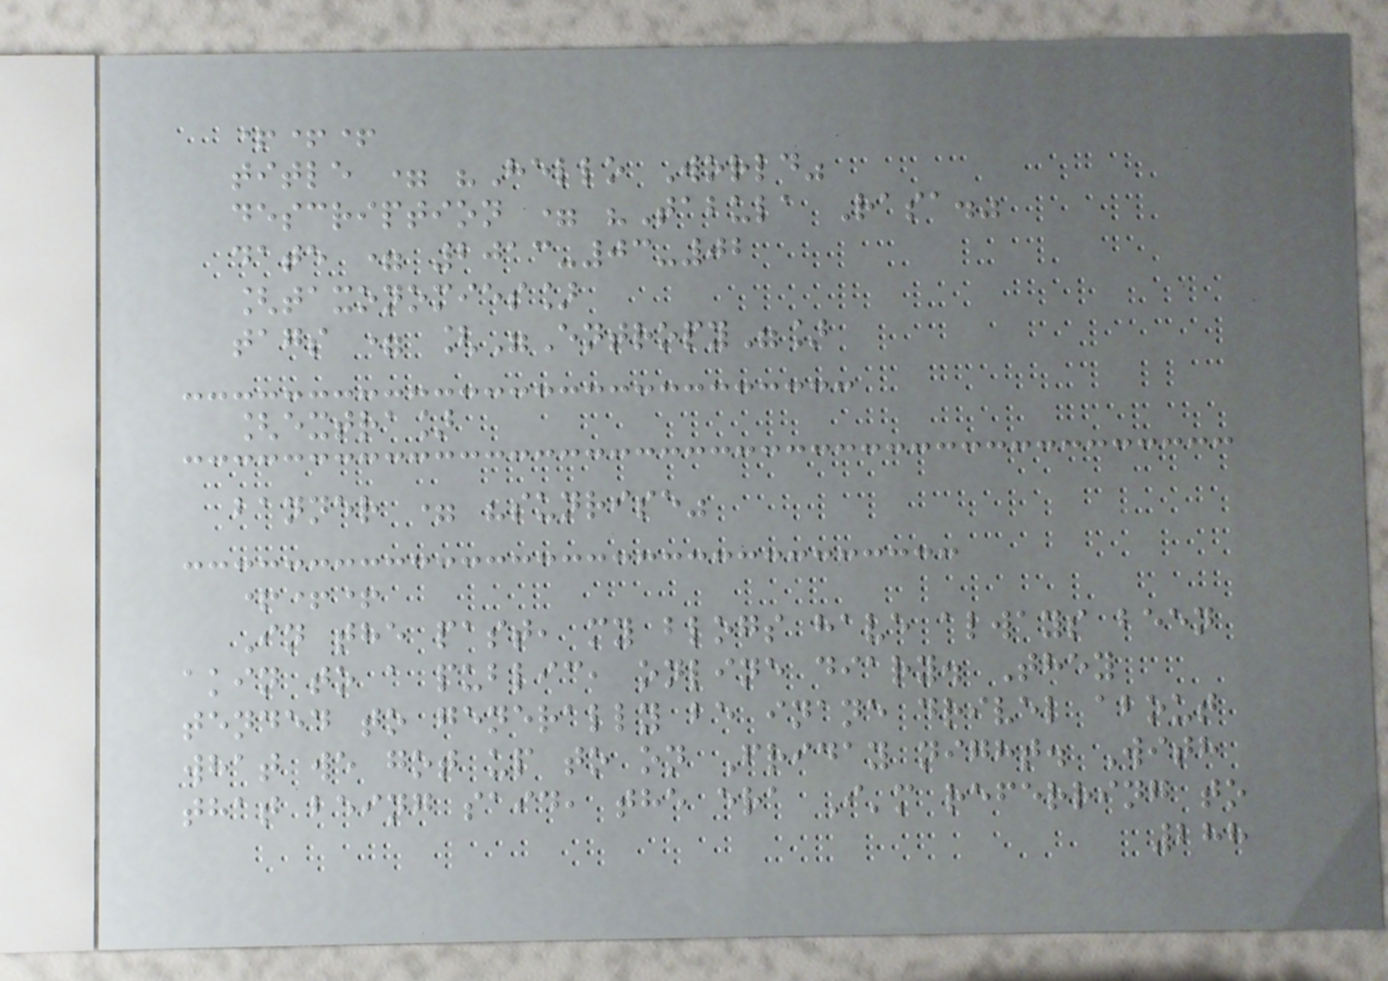+++
title = "Hello World"
description = "Tabula Rasa."
date = 2013-03-02
[taxonomies]
tags = ["Entropy"]
[extra]
banner = "sunrise"
+++
In the past, my blogs have always been
akin to a public, online diary. They
tended to generally be inane drivel about
what we got up to on Friday night. With
that being said, the era I'm referring to
288
